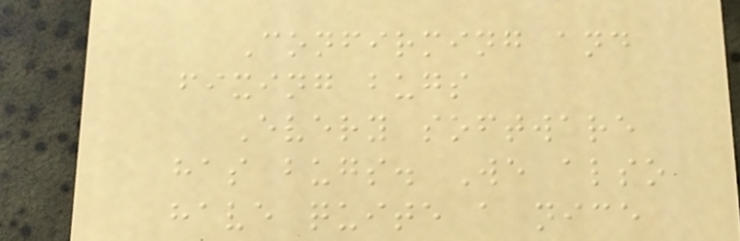Confirming and
fixing bugs
Every software
has bugs. We also
have quite a nice
